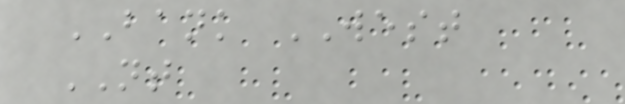BANK WEST
NT
